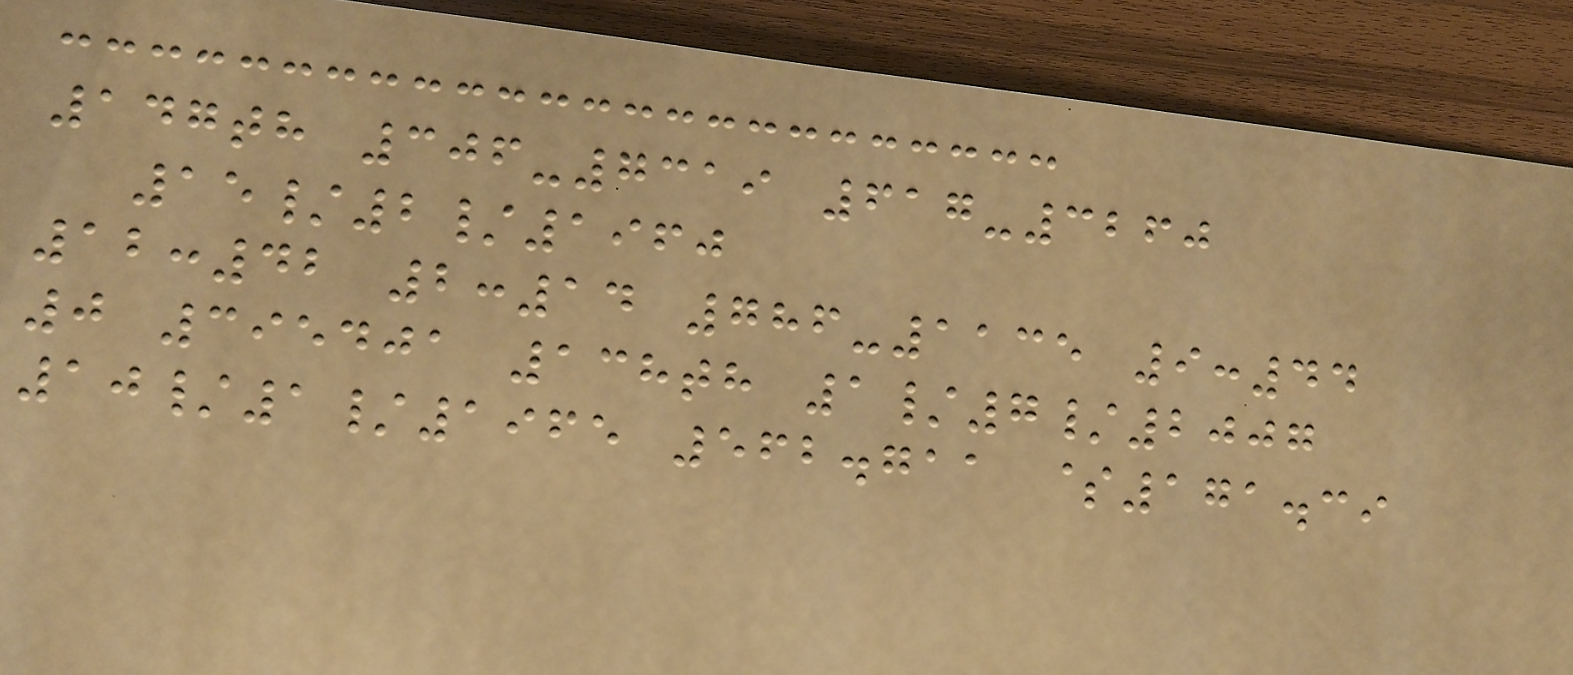147th 306-7319 617-3260
15/2/1960
12:42 2:14 786-1135 9:44
0 395401 138th 1/7/2007
10/1/1965 562.711 $171.39
